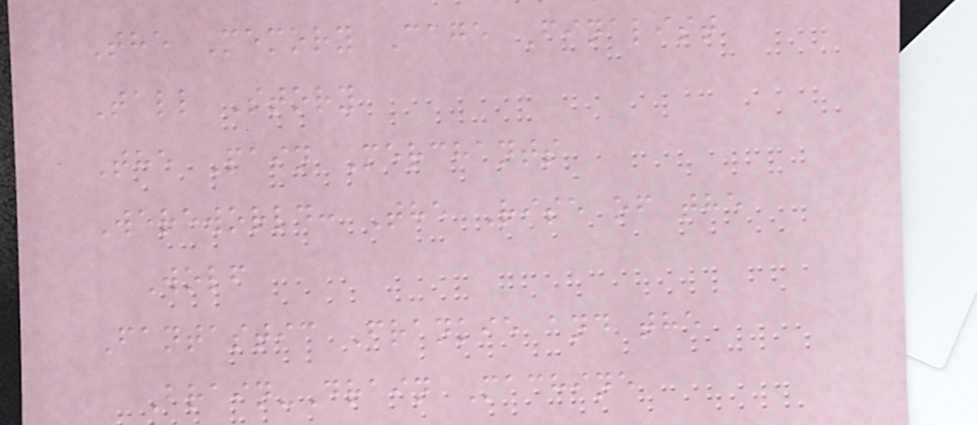The Memory Cage Finalist
Tall Story
The Pain Merchants
Wereworld: The Rise of the
Wolf
Fantastic Frankie and the
Brain-Drain Machine
